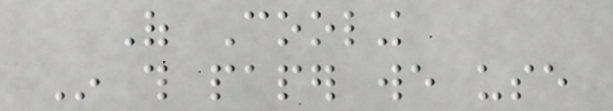Of Cooling
In this paper we use
